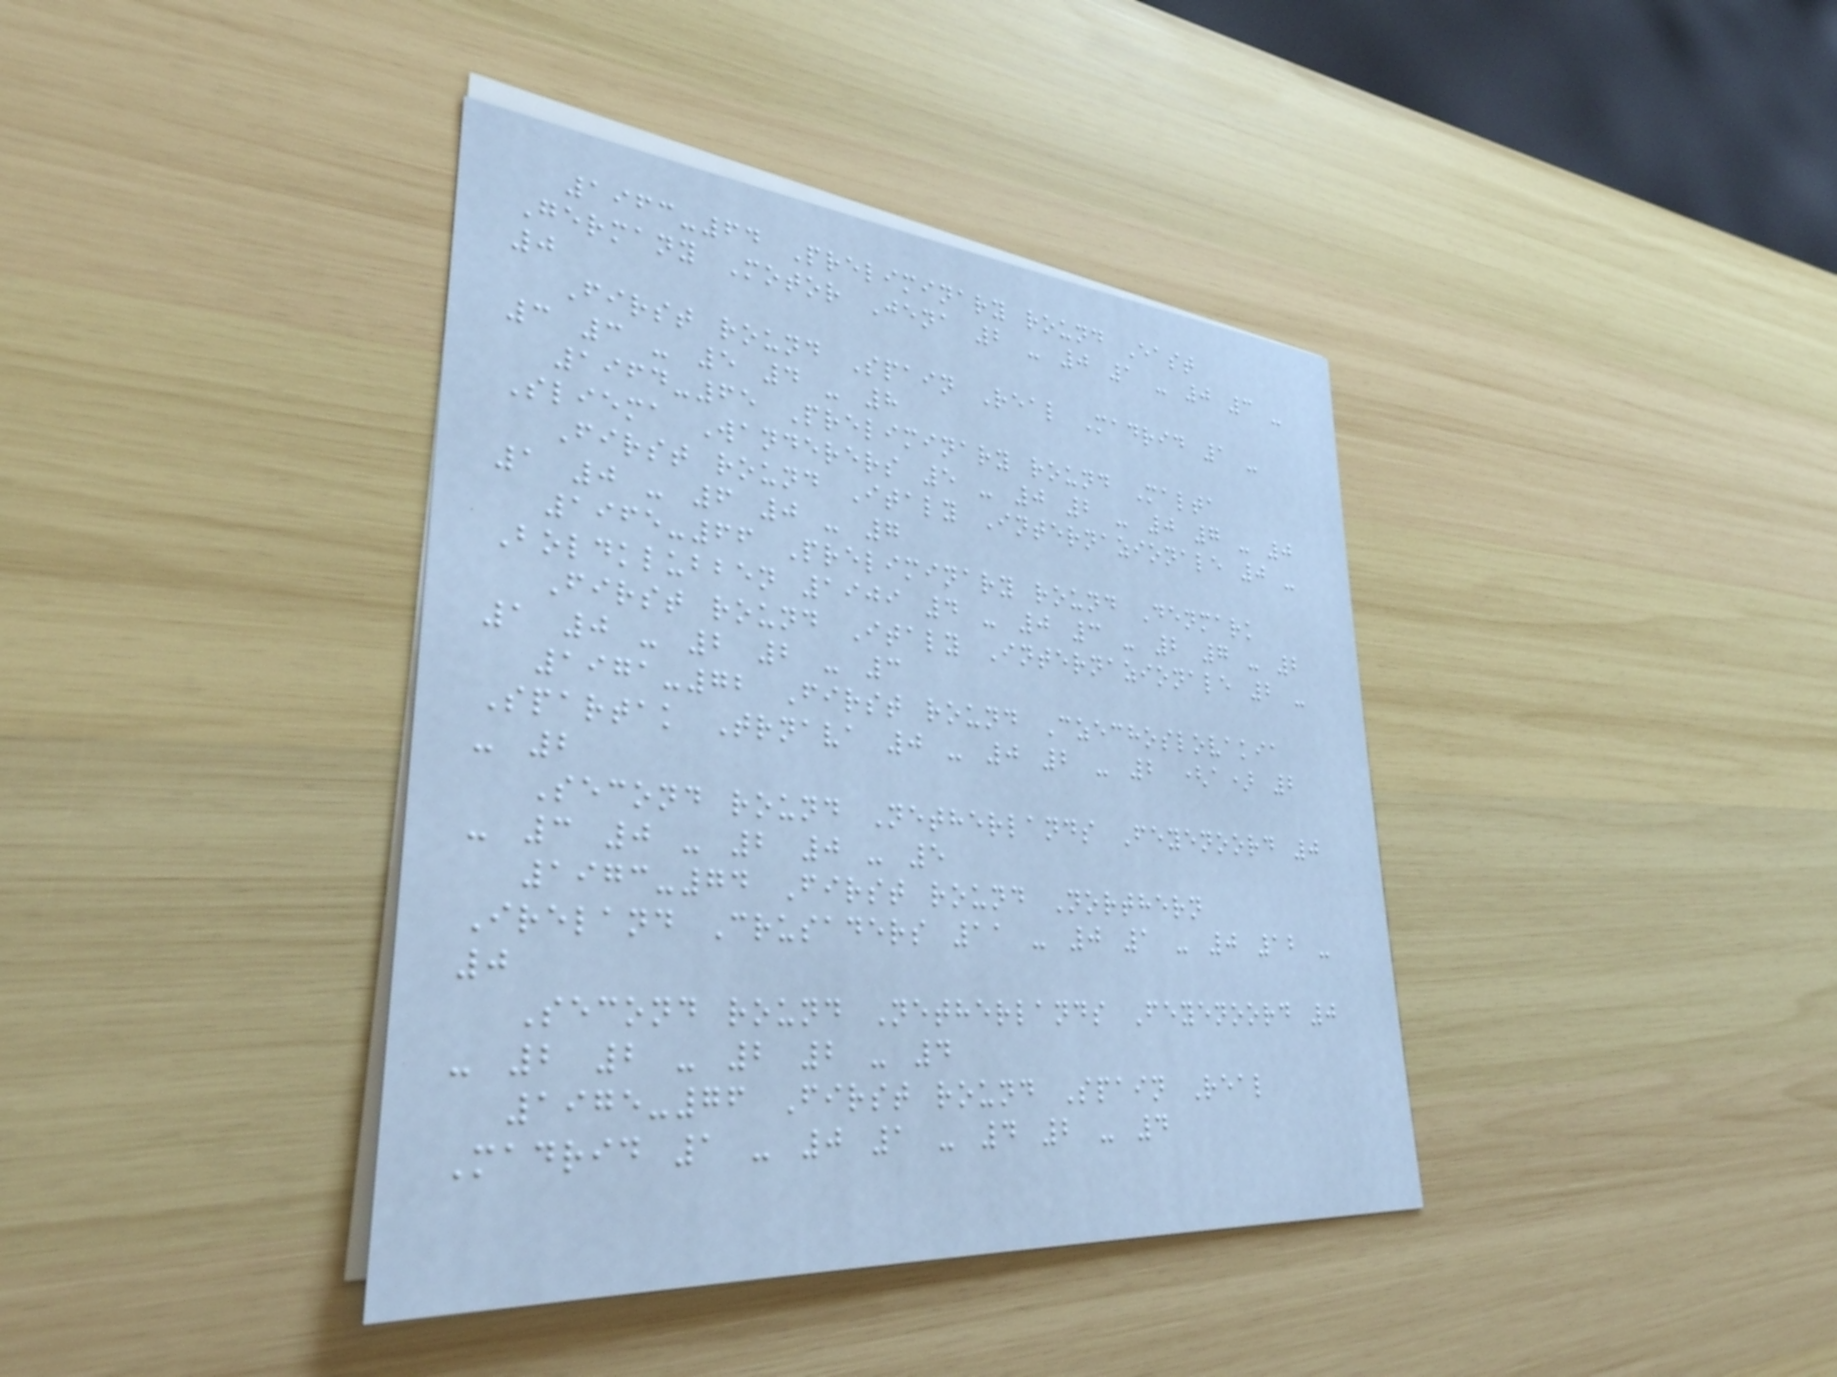1963-64 Preliminary round East
Germany Motor Jena 2 - 0 1 - 0 3 -
0
First round Spain Real Madrid 1 -
3 3 - 5 4 - 8
1964-65 Preliminary round Malta
Sliema Wanderers 5 - 0 2 - 0 7 - 0
First round Italy Internazionale 0 -
1 0 - 6 0 - 7
1965-66 Preliminary round Denmark
Boldklubben 1909 4 - 0 3 - 2 7 - 2
First round Italy Internazionale 2 -
1 0 - 2 2 - 3
1971-72 First round Czechoslovakia
Spartak Trnava 0 - 0 2 - 2 (a) 2
- 2
Second round Netherlands Feyenoord 0
- 3 0 - 2 0 - 5
1973-74 First round Northern
Ireland Crusaders 11 - 0 1 - 0 12 -
0
Second round Netherlands Feyenoord 0
- 2 2 - 2 2 - 4
1975-76 First round Spain Real
Madrid 1 - 0 1 - 4 2 - 4
